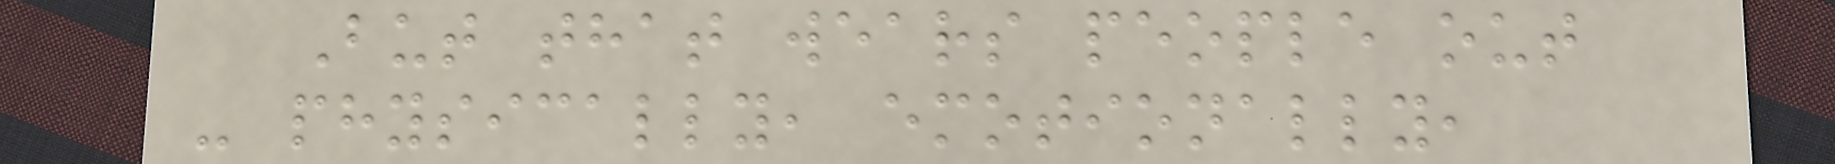But that wears people out
- physically, emotionally,
